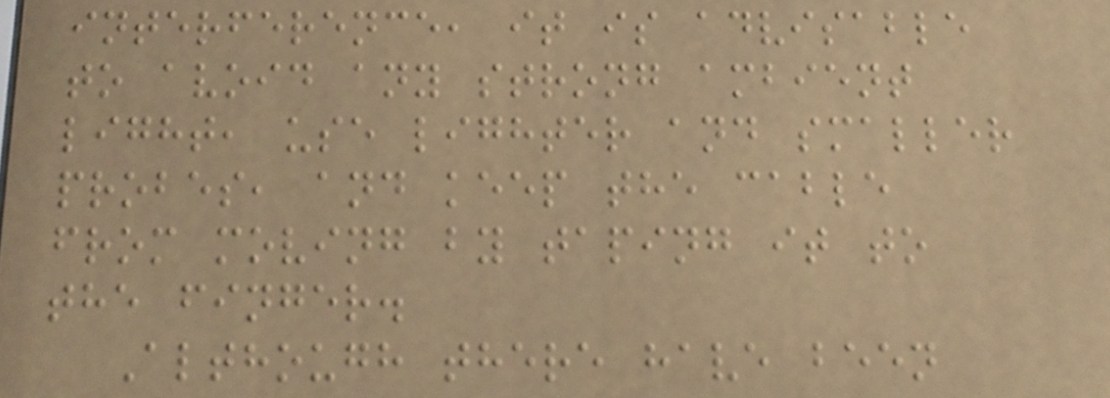interference, it is advisable
to avoid any strong ambient
light, use lighter and smaller
probes, and keep the cable
from moving by taping it to
the finger.
Although there have been
